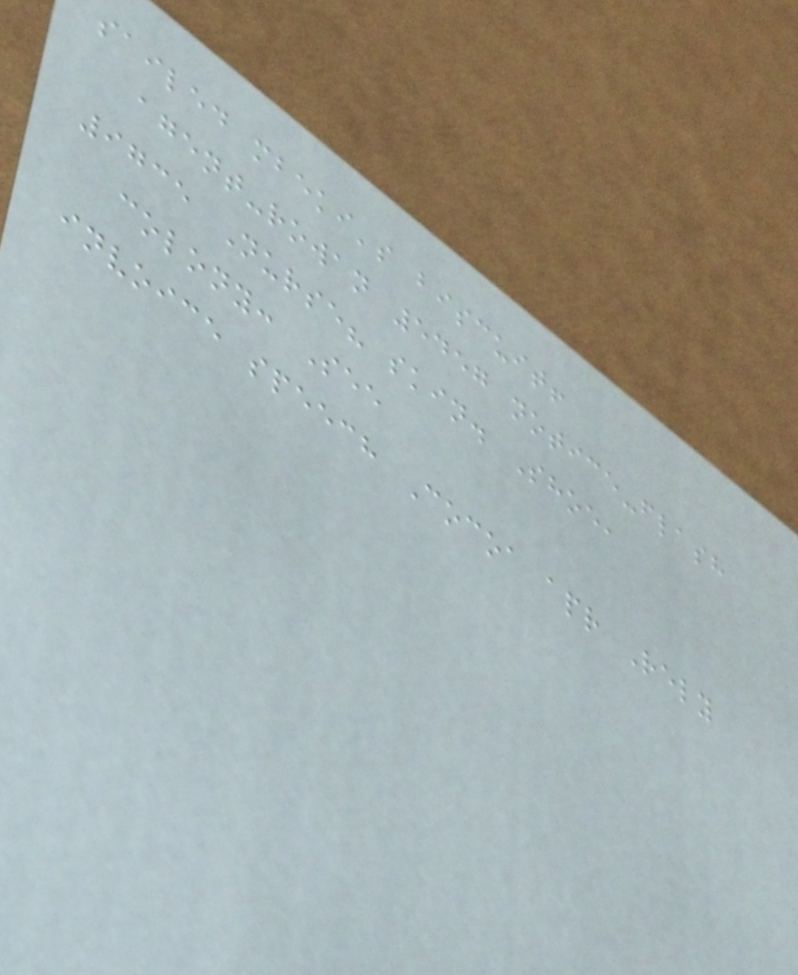sailed mbeki's biscuit!
agent-rowan 5457 notice-flash
9735 Nurse? skin. Shoe,
colony: See
invoice speech Cocoa apr Rely
